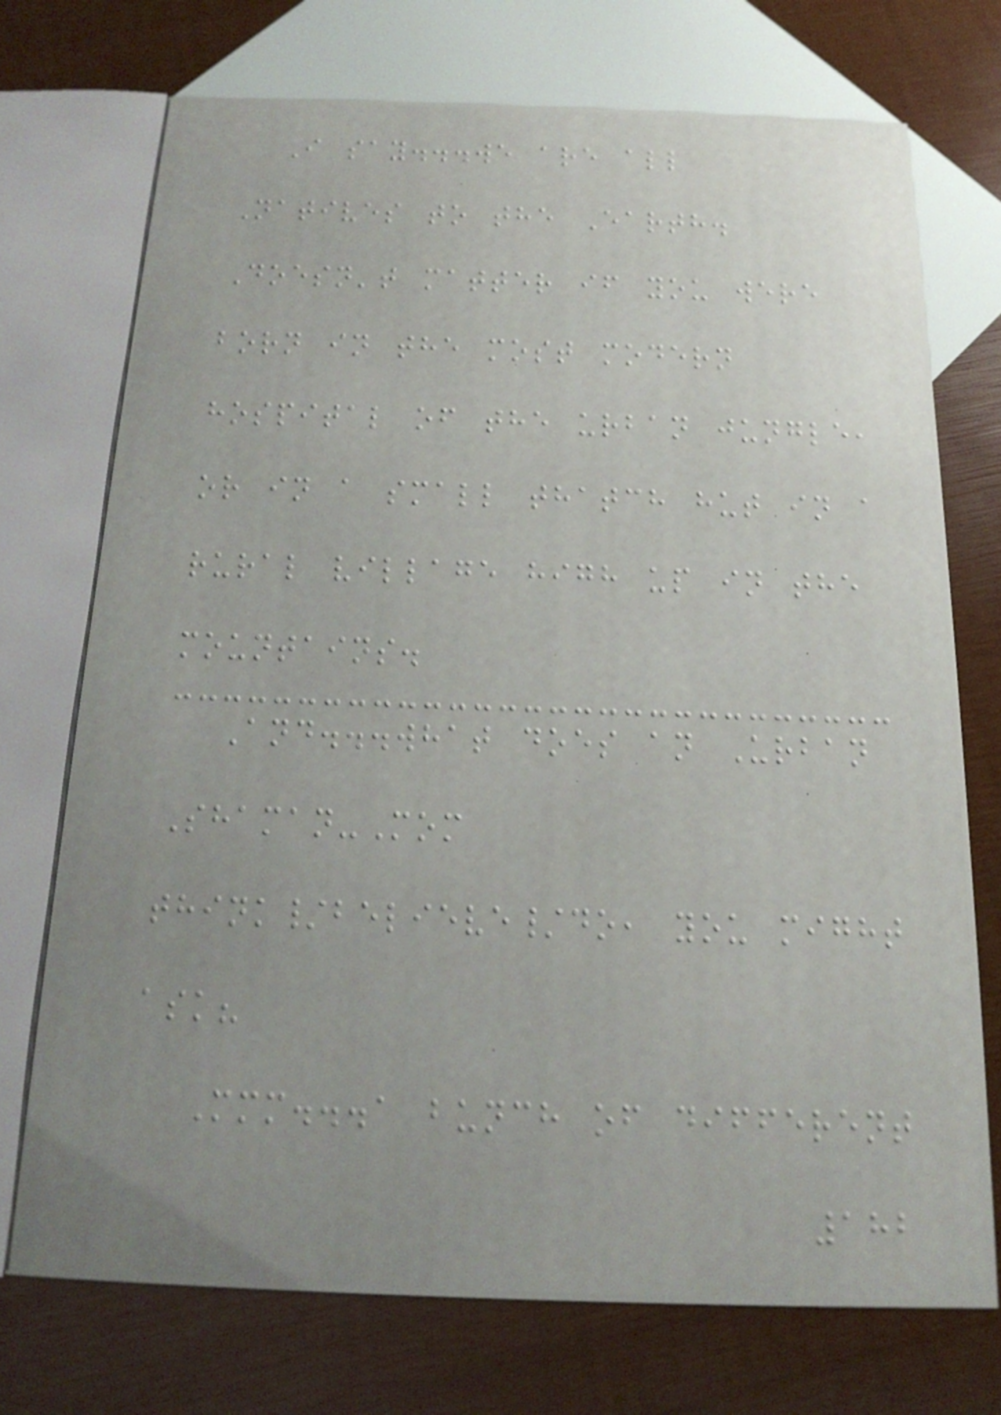I say...we are all
Natives to the Earth.
Doesn't matter if you were
born in the most modern
hospital of the urban jungle,
or in a small thatch hut in a
rural village high up in the
mountains.
And...what does an Urban
Shaman-Mom
think/believe/do, you might
ask?
Mmm...a bunch of different
182
